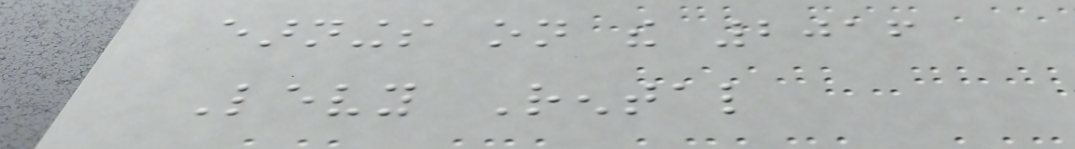earnings on the 2016
Levy Rental
